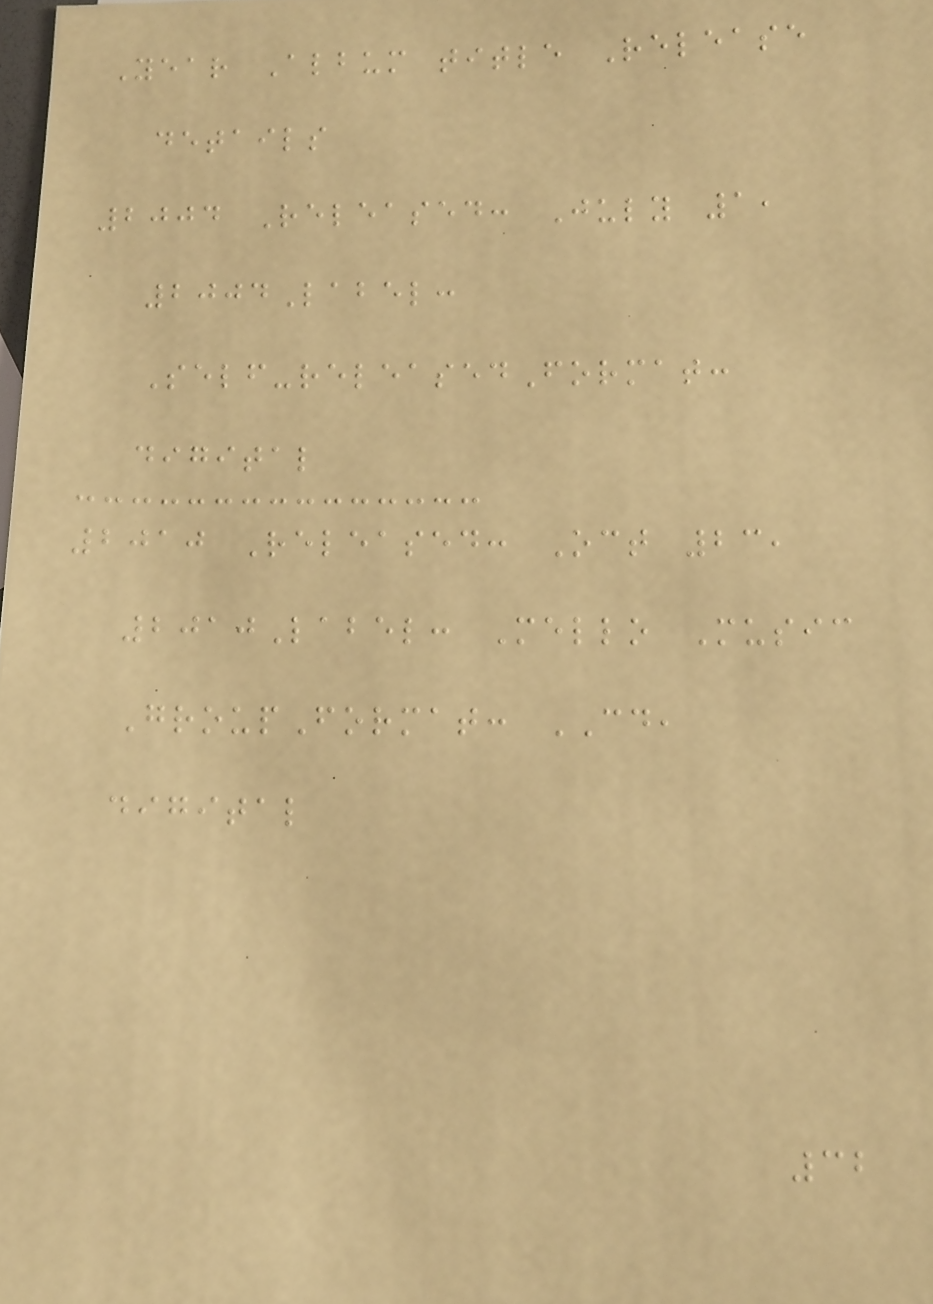Year Album title Release
details
2004 Released: July 1,
2004Label:
Self-releasedFormat:
digital
2010 Released: Oct 23,
2010Label: Mello Music
GroupFormat: CD,
digital
32
